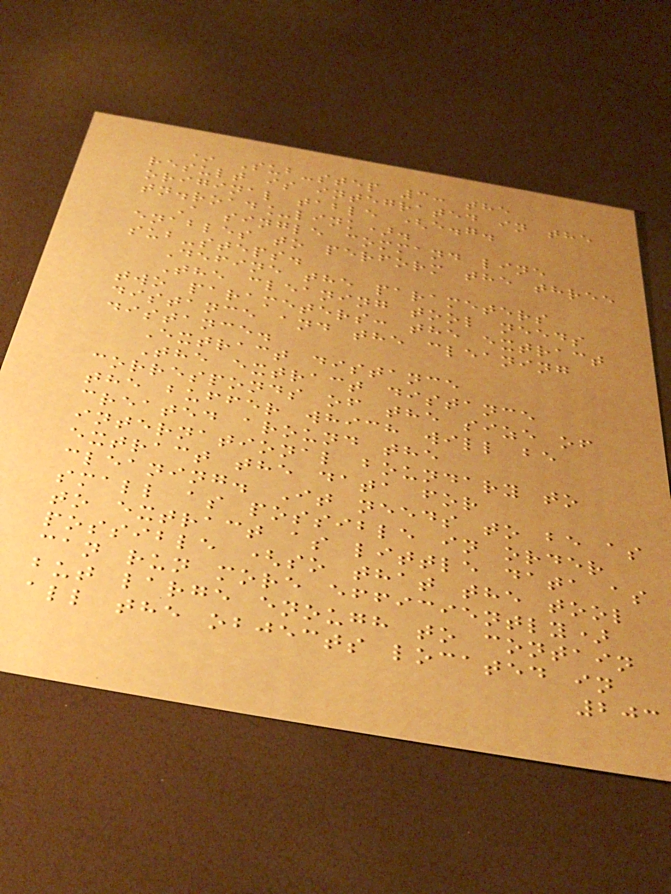* Sub-step 3: the
result is integrated in the
original table (e.g.
tn.road_link).
A single command line
enables to perform the three
sub-steps.
Define the parameters
The cleaning tool needs
two parameters: the extract
distance and the cleaning
distance.
Extract distance
The extract distance
corresponds of the size of
the buffer which will be
created around the
international boundary to
extract the data for
cleaning. It needs to be as
small as possible in order
to extract as little data as
possible (so that the tool
can run more efficiently)
but large enough to contain
all the objects located in
203
